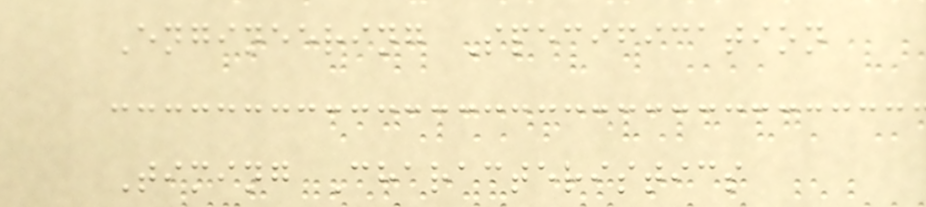Engineering Specification
Timing Characteristics
